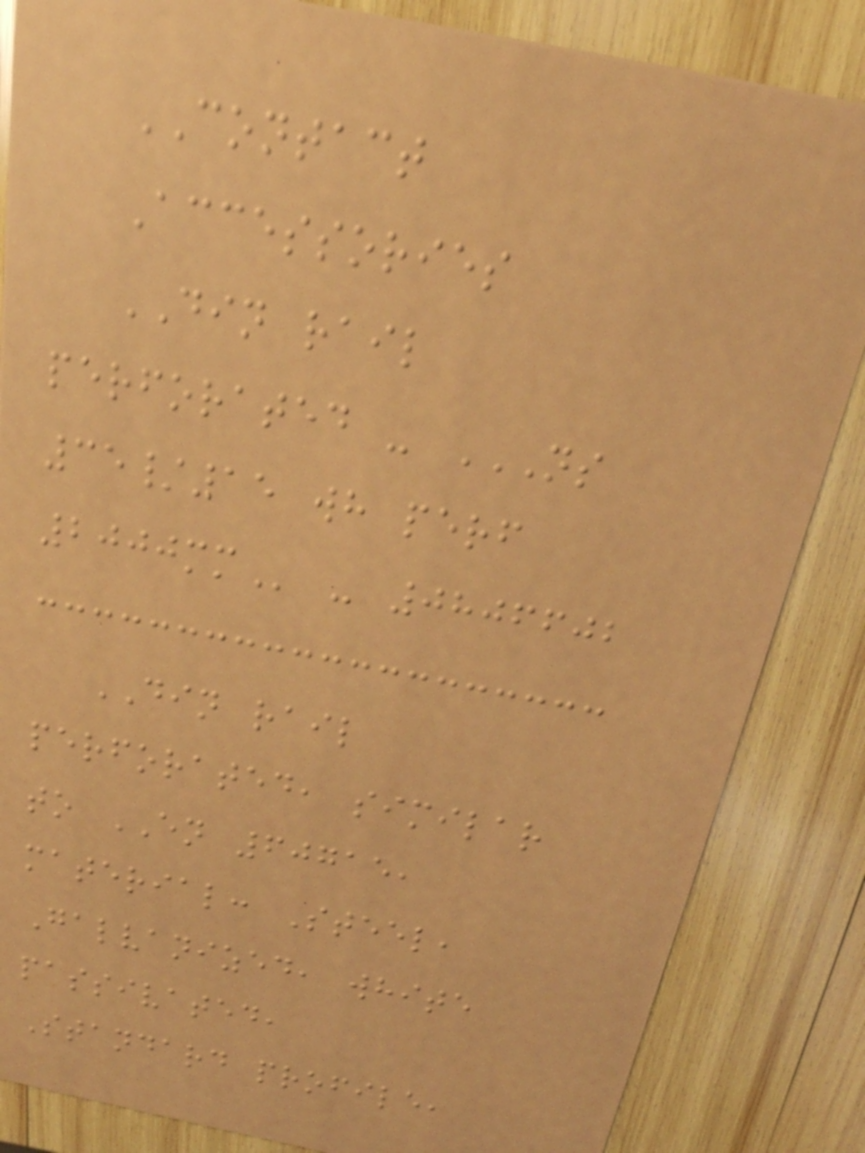CONTACT
Accessories
DIN rail
perforated - NS
35/15 WH PERF
2000MM - 0806602
DIN rail
perforated, similar
to EN 60715,
material: Steel,
Galvanized, white
passivated,
Standard profile,
